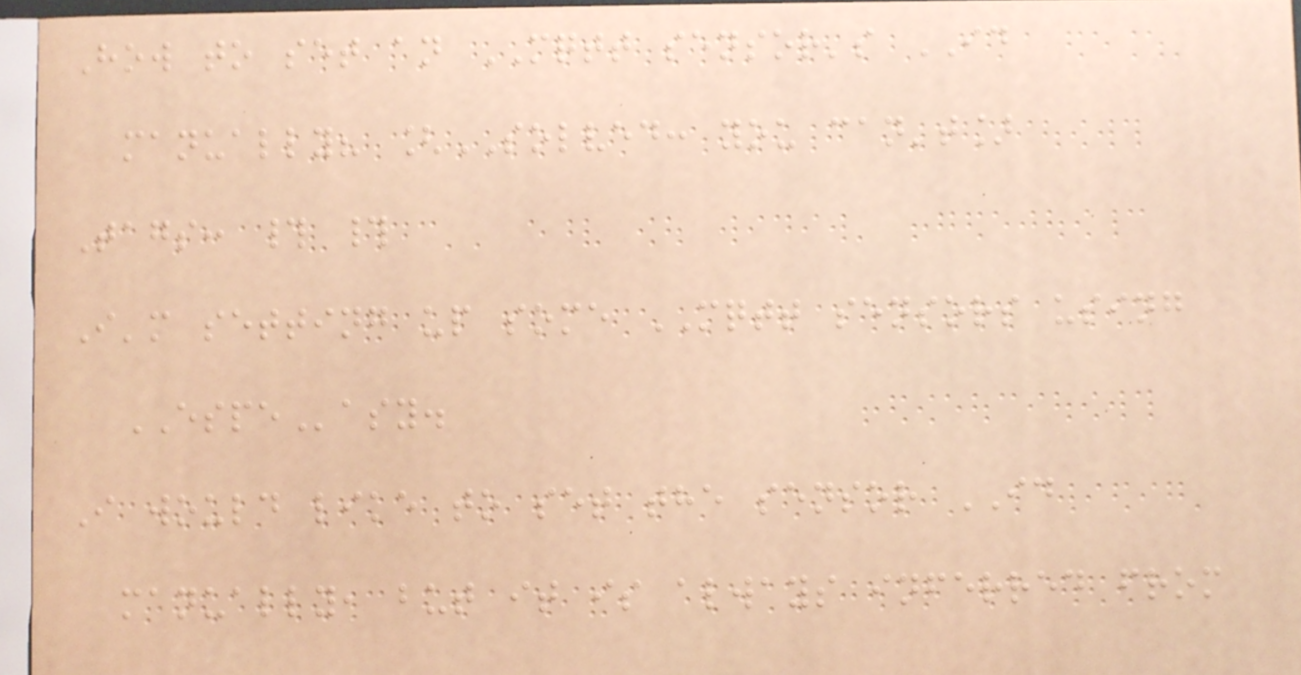How to set an MQTT sensor's ID
manually? [SOLVED: you can't]
Tags: # #
I'm setting up some MQTT sensors using
ESPEasy.
I would like to set the sensor ID
manually, but it is always inferred from
